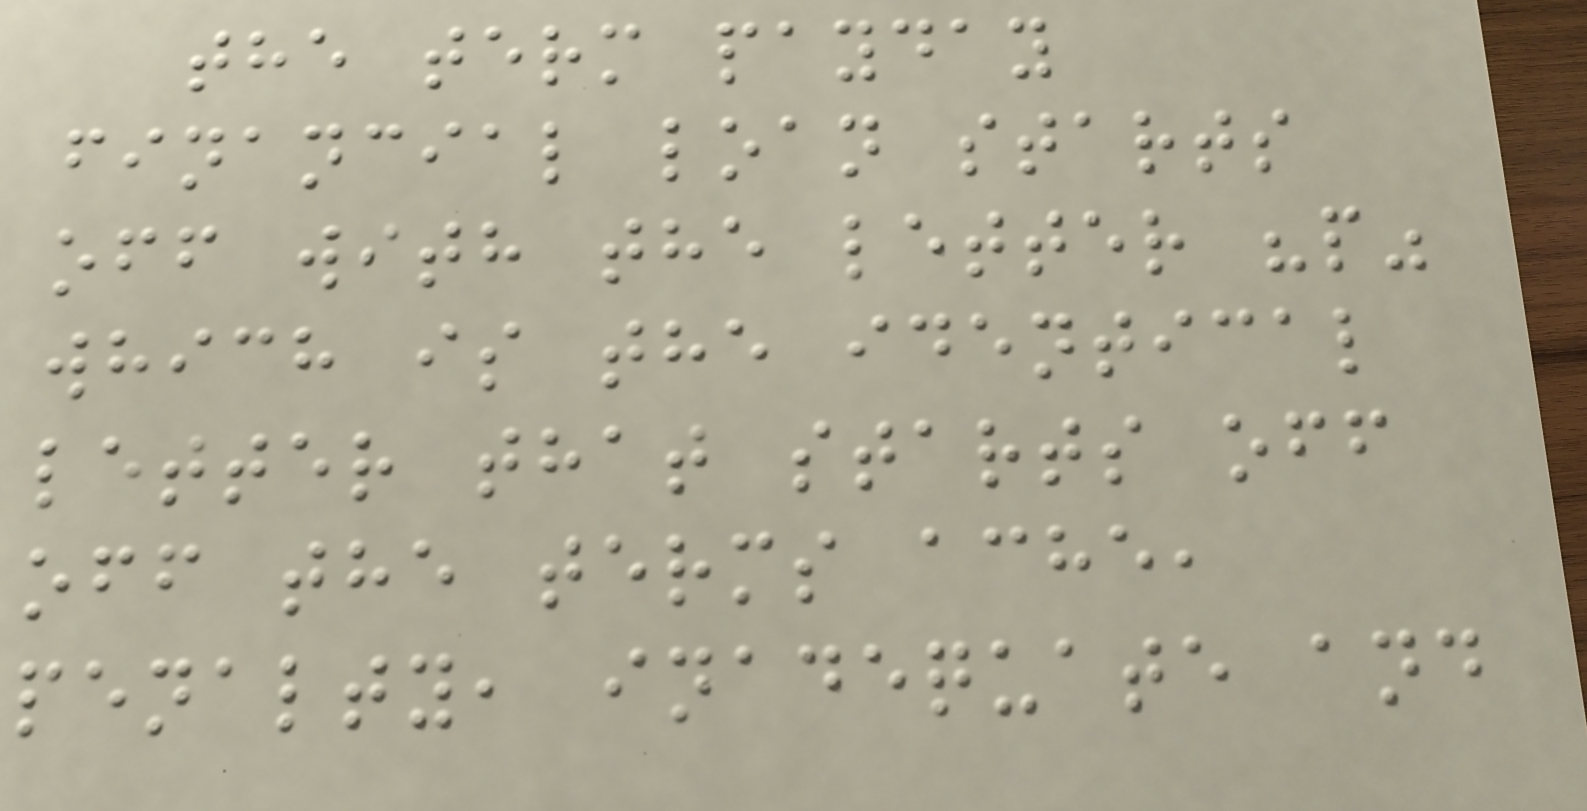the term payday
financial loan starts
off with the letter "p"
which is the identical
letter that starts off
off the terms ache,
penalty, inadequate and
